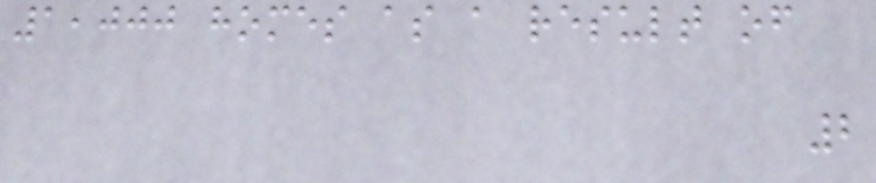1,000 homes as a result of
2
